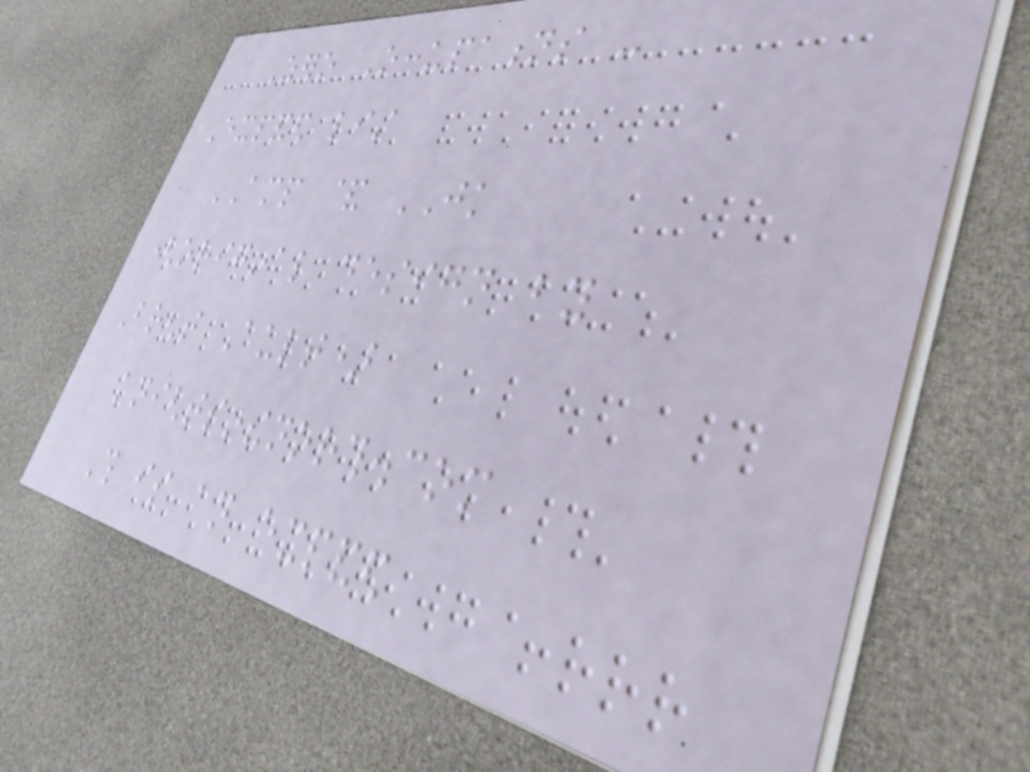Zero Occupations -
Expanded list
AMP & JK
(original design by
Brent Ault)
knightsinthenorth.com
This is an expanded
